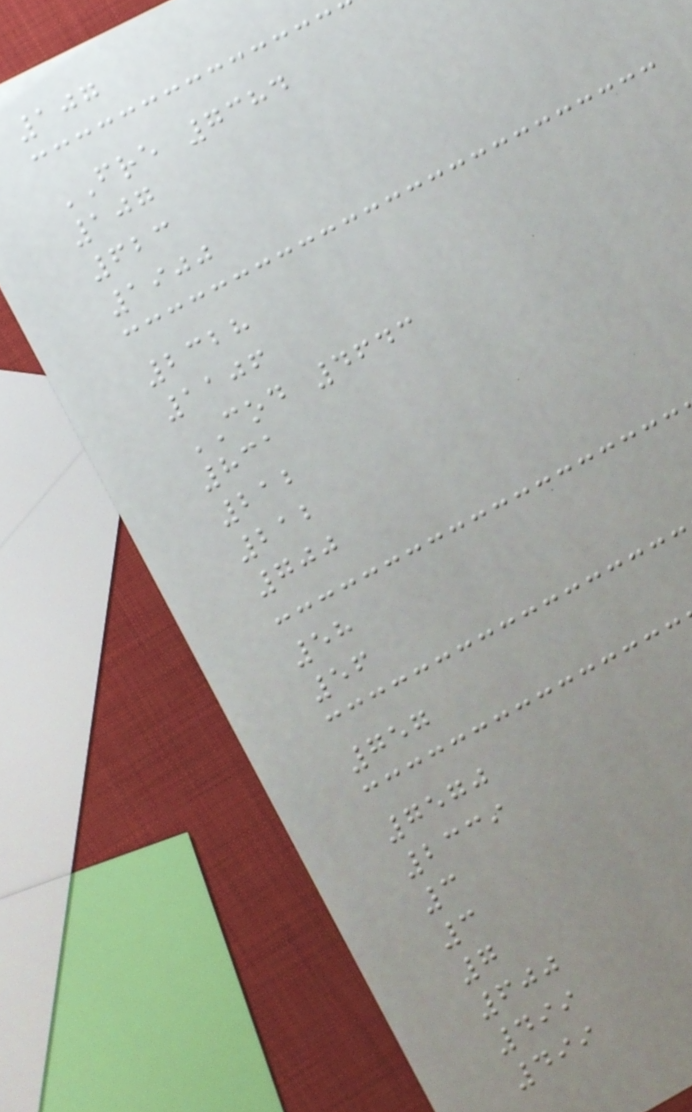107
FRE 7384
107
623
1900
2328
1106
COD 4643
831
212
212
700
58
56
757
7570
2339
3
3
7
600
499
499
